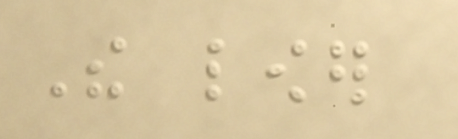The lower
